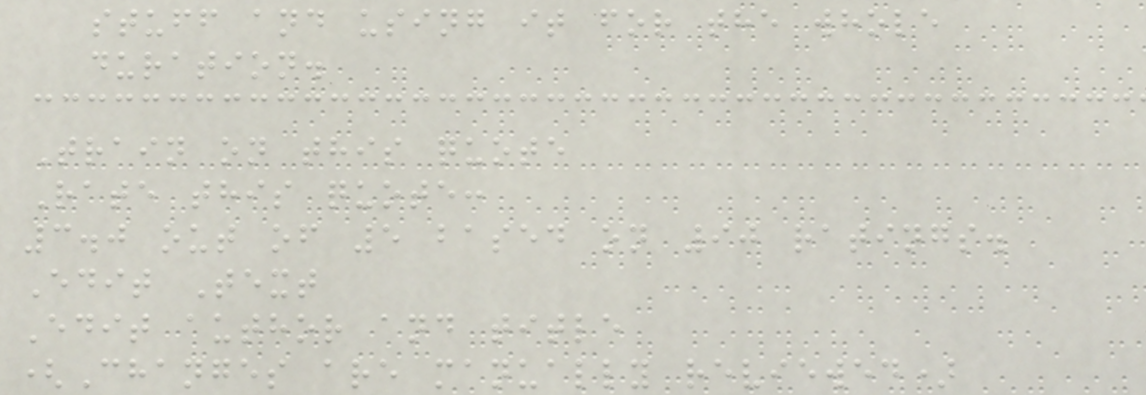stuff and using it for the whole
duration.
Train on this quote
Rate this quote:
3.0 out of 5 based on 90 ratings.
Edit Text
Edit author and title
(Changes are manually reviewed)
